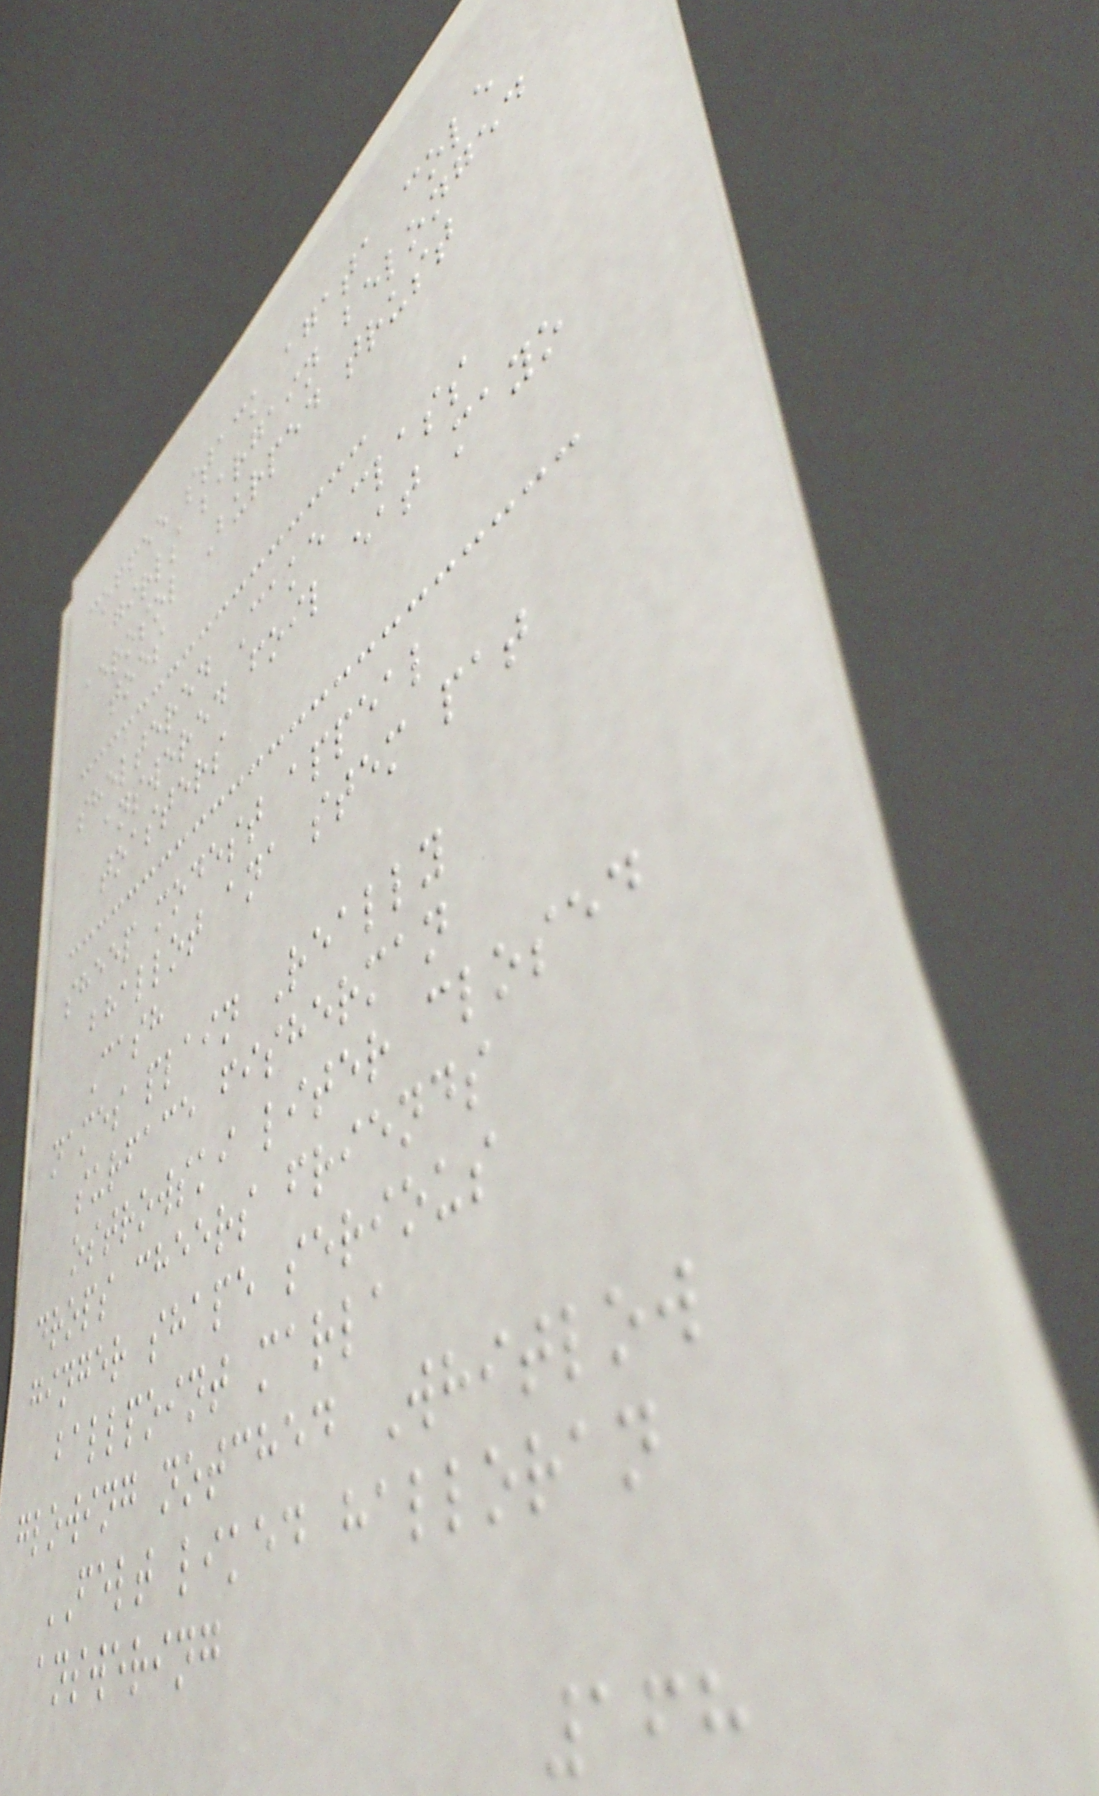coffee stack agata cole
girls bargain belonged
aerosol Burped trust
toes
sheltered Cake class
answered foil eat mayo
toasters
sheep modest appeal
bhallot ana stem pat
Cash
names plain Really
surface fisherman
ostrowski liter closed
drops cheers friends
ginger shape serious
ballpoint marla
glowing notched Whitlow
FELT liked halloran
answering
168
